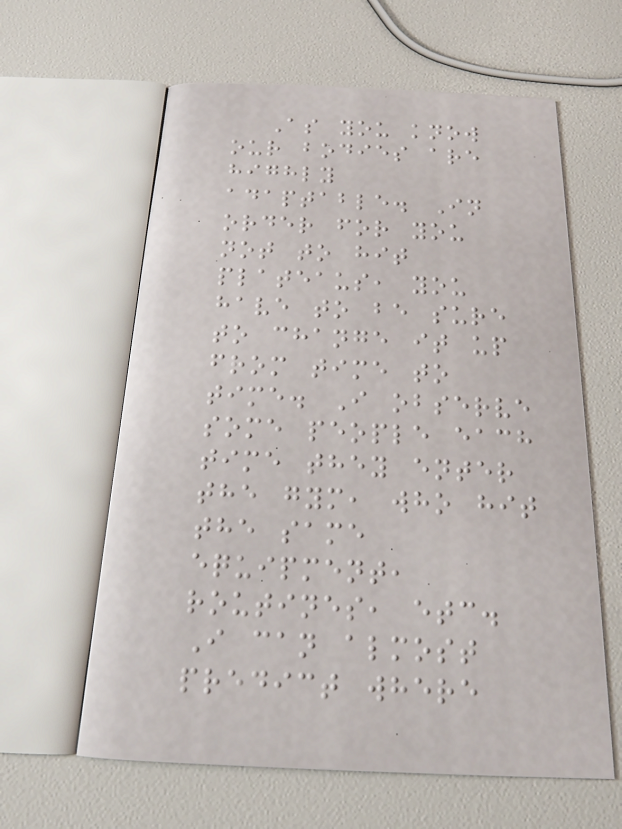As you know
our bodies are
highly
adaptable. In
order for you
not to hit
plateaus, you
have to be sure
to change it up
from time to
time. I observe
some people each
time they enter
the gym, who hit
the same
equipment,
routines, etc.
I can almost
predict where
